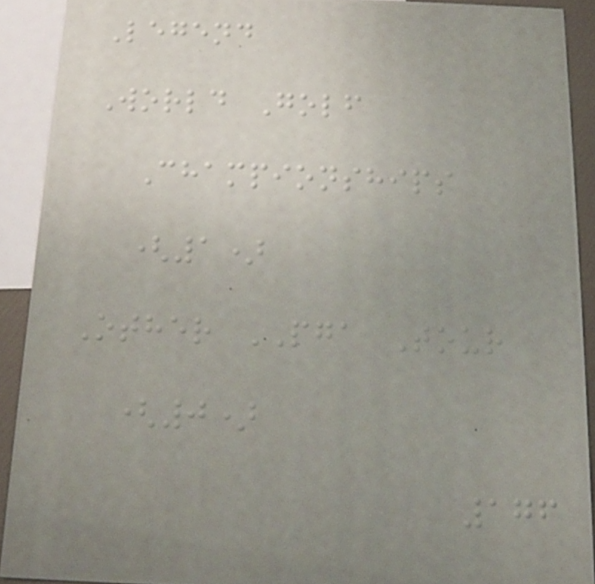Legend
World Golf
Championships
(1)
Other PGA Tour
(0)
176
